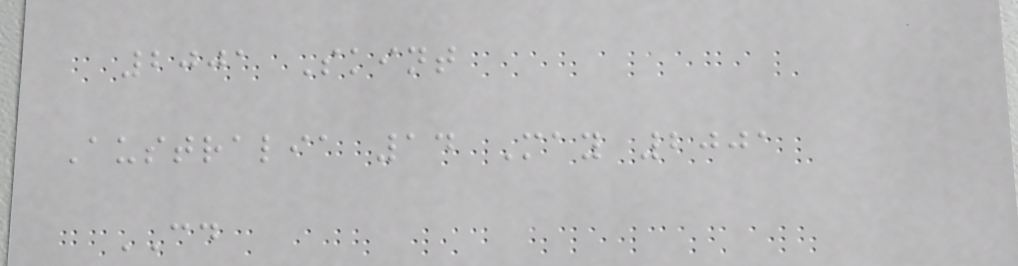2001 Skint
Australia 14 May 2001
CD
